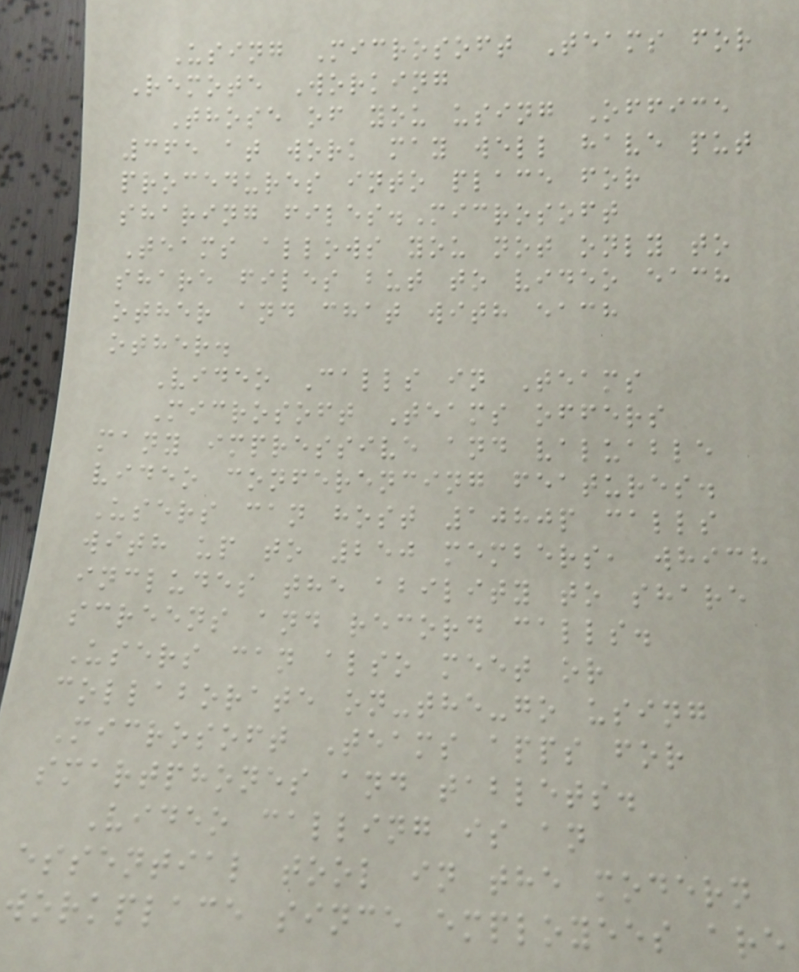Using Microsoft Teams for
Remote Working
Those of you using Office
365 at work may well have put
procedures into place for
sharing files.Microsoft
Teams allows you not only to
share files but to video each
other and chat with each
other.
Video Calls in Teams
Microsoft Teams offers
many impressive and valuable
video conferencing features.
Users can host 1080p calls
with up to 250 members, which
includes the ability to share
screens and record calls.
Users can also meet or
collaborate on-the-go using
Microsoft Teams apps for
smartphones and tablets.
Video calling is an
essential tool in the modern
workplace since employees are
